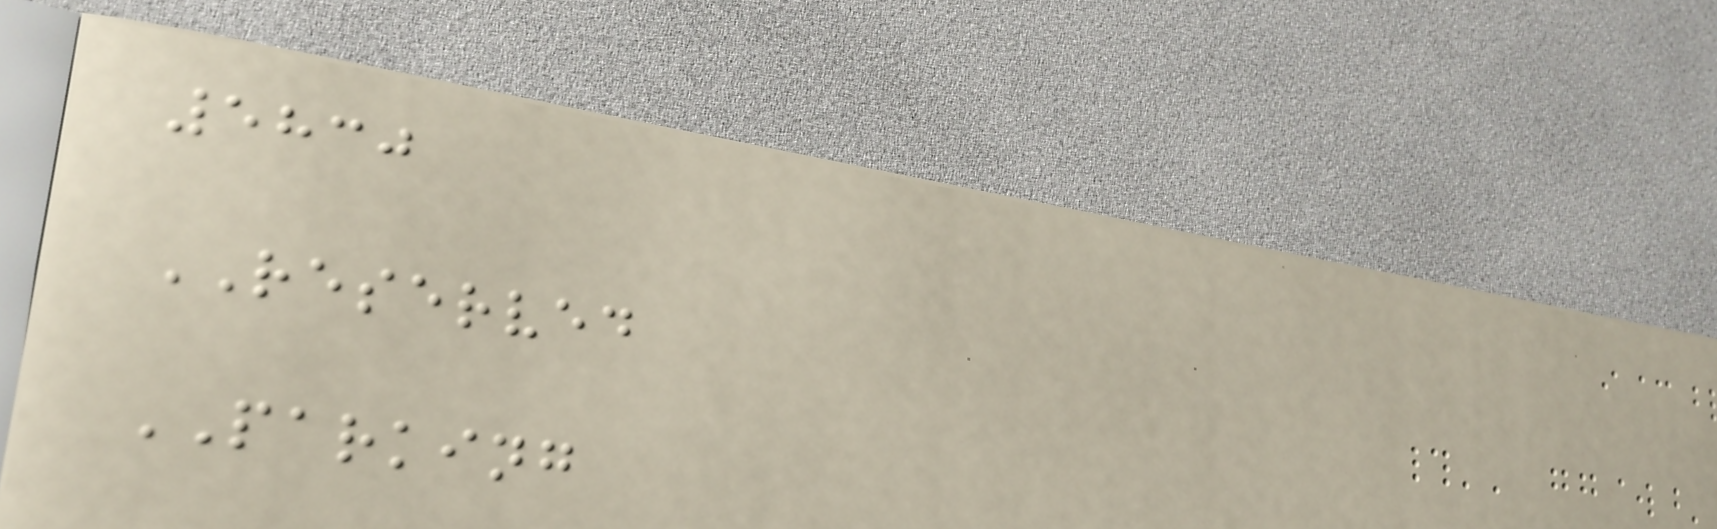5830
RESERVED
PARKING
